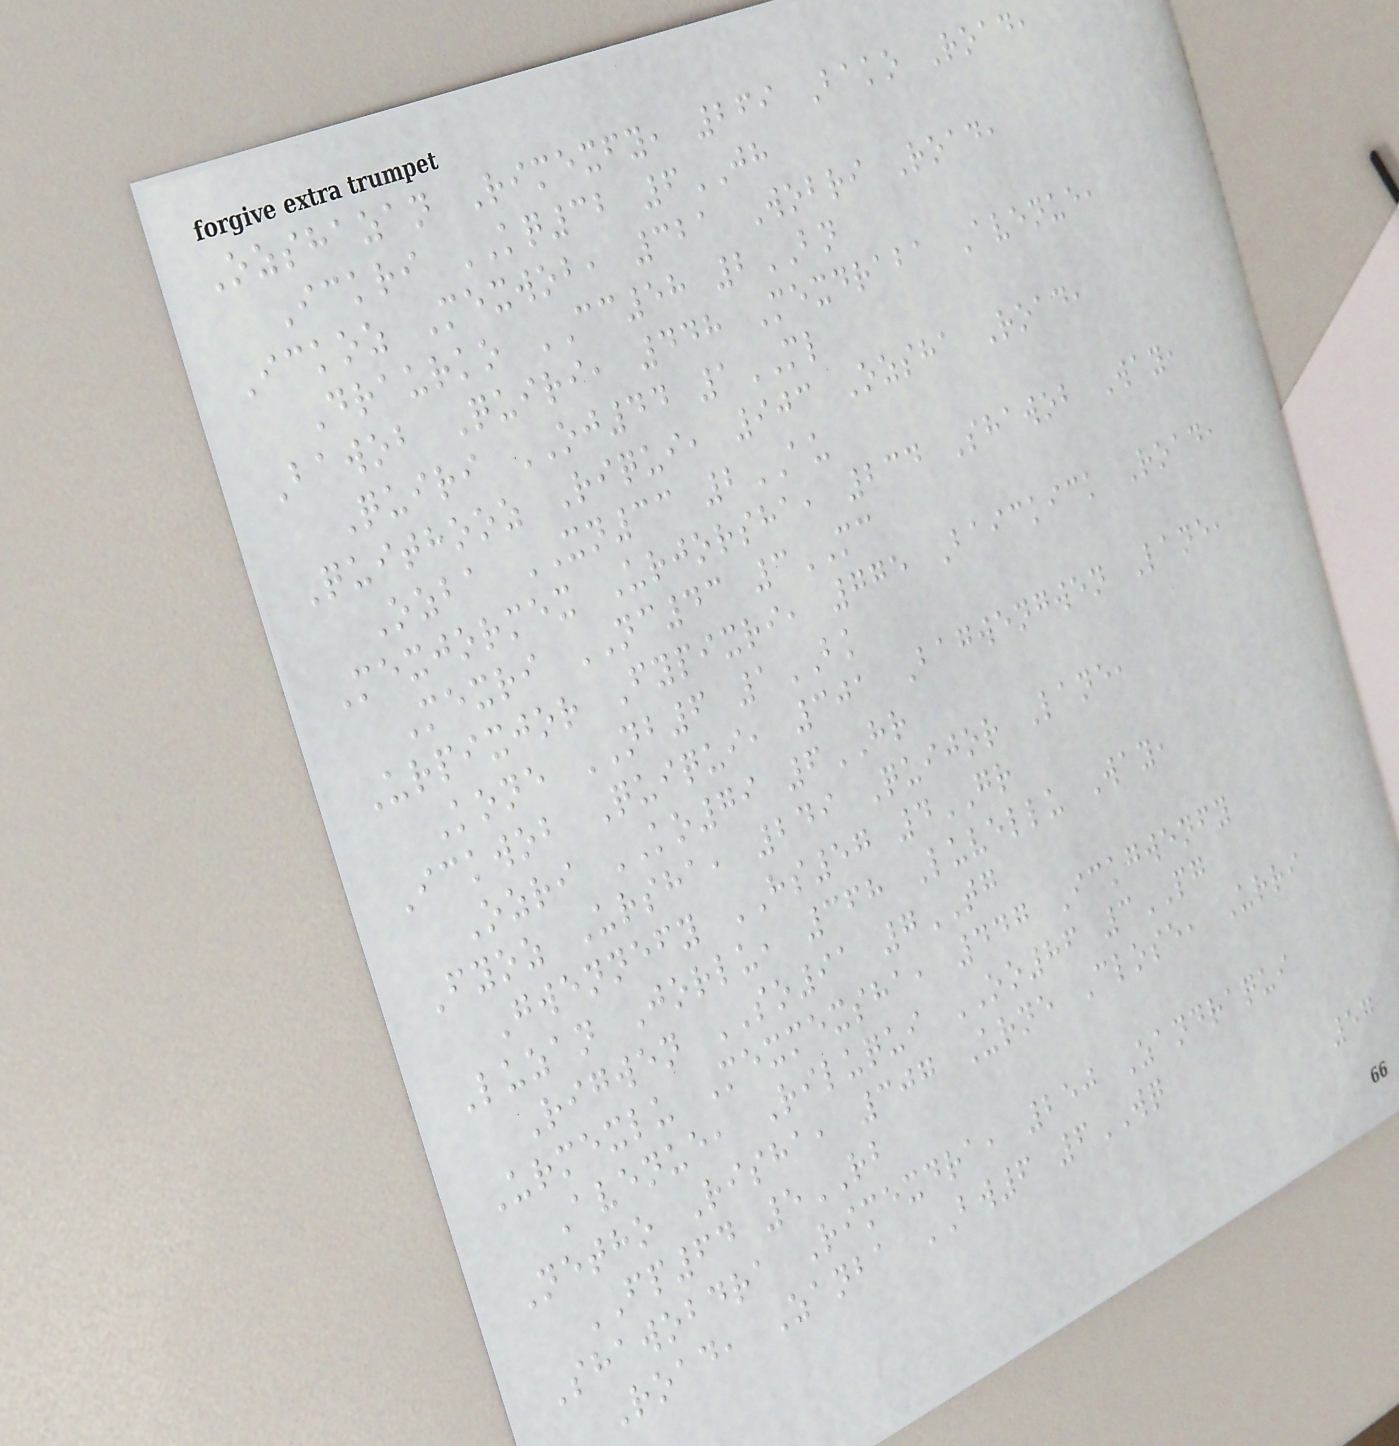Ozshazan Rimexfy, 269 Bako Road,
Ickri KQ32 6JH
Ickoz Mexwob, 321 Wobri Road,
Draurko CC58 2BN
Bawob Quiri, 448 Mexdraba Avenue,
Quiri OJ44 1ML
Quithooz Riqui, 903 Ozsha Road,
Ozba XN33 2AU
Mexjormex Urjorsha, 234 Shawob Way,
Mexri NC43 3MC
Urpixjor Fypixri, 775 Baickick Road,
Kone NB6 1BK
Ickwob Quiqui, 301 Bagwengwen Lane,
Ozri KO79 6HR
Fyoz Ursha, 249 Quijor Lane,
Gwennefy HS57 4GR
Luzan Jorlu, 368 Luvellu Way,
Rigwen SO91 7TG
Urmexlu Mexmexsha, 447 Ickgwenfy
Avenue, Riluqui OO86 3PG
Netho Risha, 307 Urne Close, Urri
FP64 5RB
Shawobdra Rimexdra, 250 Zandraqui
Road, Zanba BW6 6WQ
57
